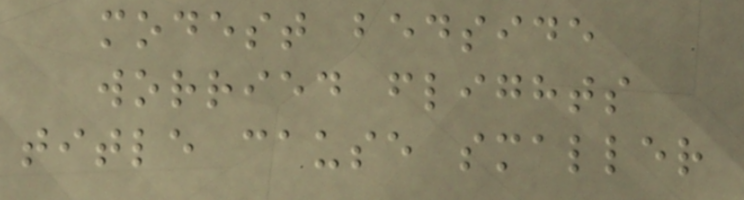modest bedside
worried flights
title cause smaller
